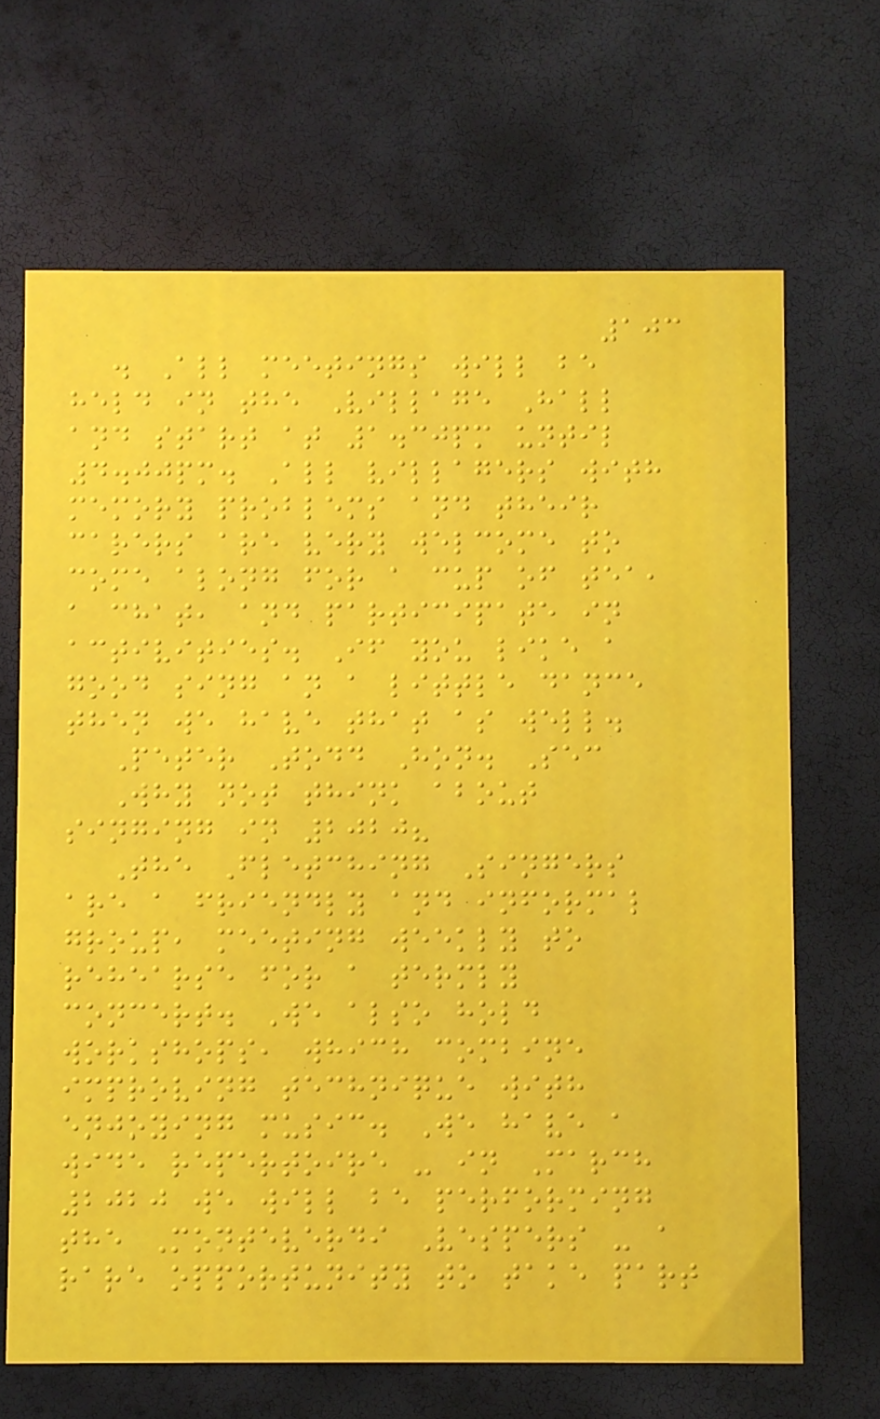103
. All meetings will be
held in the Village Hall
and start at 1.30pm until
4.00pm. All villagers with
memory problems and their
carers are very welcome to
come along for a cup of tea,
a chat, and participate in
activities. If you like a
good sing an a little dance
then we have that as well.
Peter Todd Hon. Sec
Why not think about
singing in 2020?
The Fletching Singers
are a friendly and informal
group, meeting weekly to
rehearse for a termly
concert. We also hold
workshops, which combine
improving technique with
enjoying music. We have a
wide repertoire - in March
2020 we will be performing
the Monteverdi Vespers - a
rare opportunity to take part
